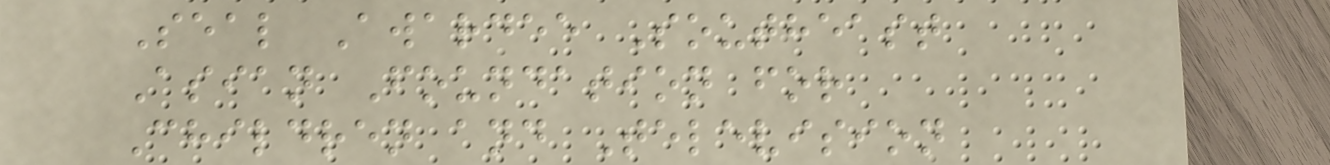Seal Awardee Southeast
Asian Foundation for
Children and Television
